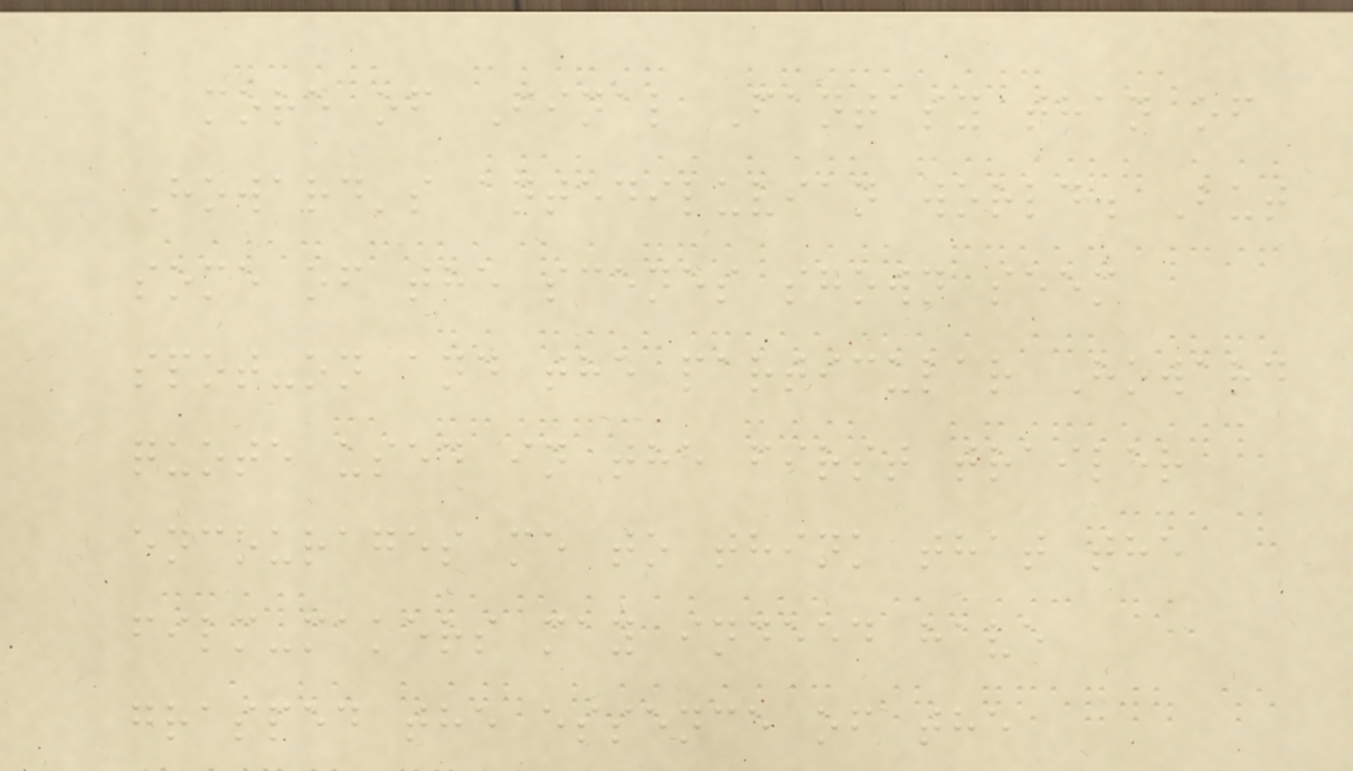more of Final Fantasy than of
Howard's antediluvian world. But
some of the scenes shown seem
spot-on and the particular Howard
quote used in the first trailer
encourages me to think that the
film-makers may indeed have
grasped the essence of the
